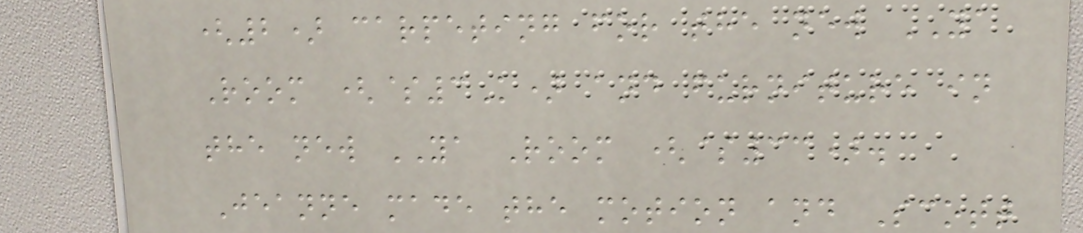(2) carpeting for the new YA
Room ($3K) and furniture in
the new YA Room ($33).
Jeanne made the motion and Scott
